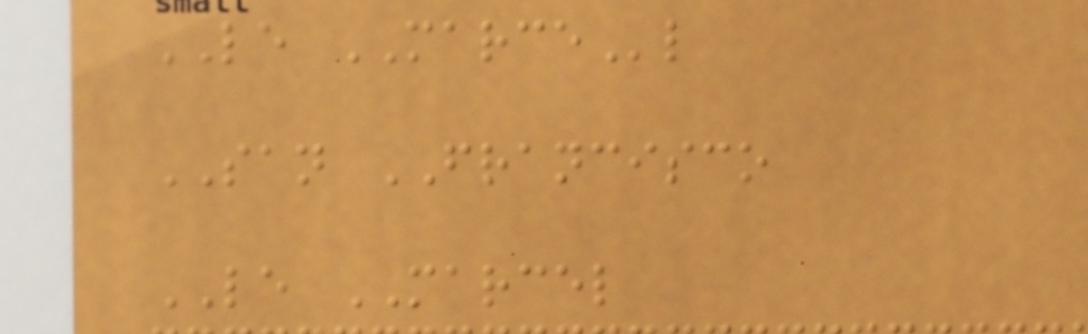LE MARCEl
SAN FRANCISCO
LE MARCEL
